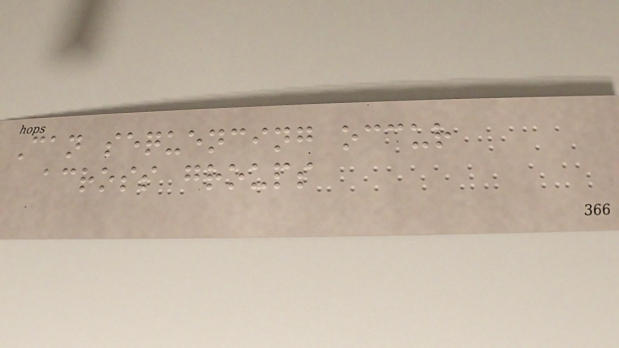Can sequencing occur
across groups
